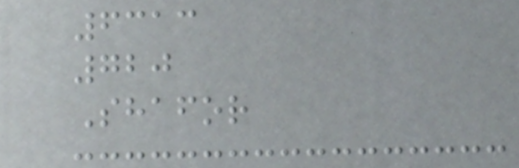6313
720
Shafor
